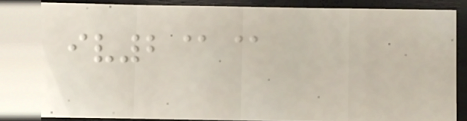iv2@@
